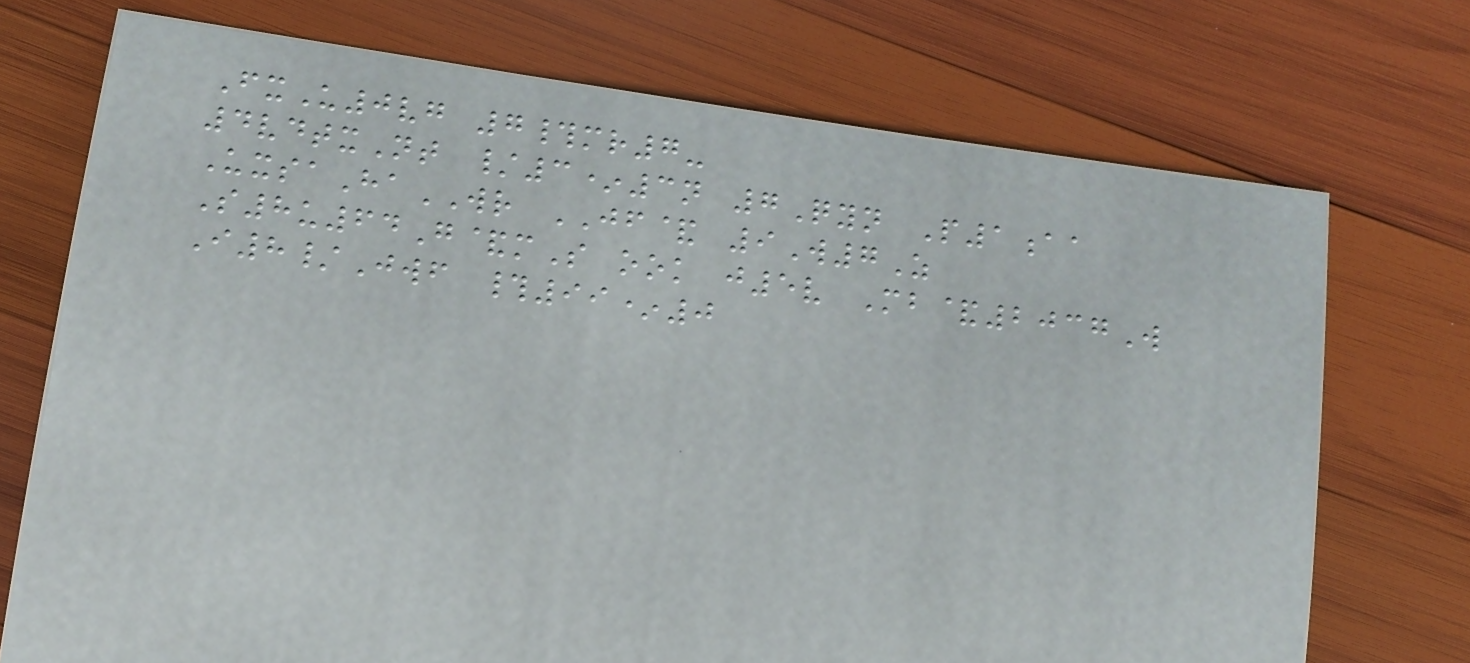FxU0vg 7#mr7-
4vdtxNt /3*3n 7Qyn P1aa
UxsaHaWR JF& 9W7Z
S8u64G&mS ook j5v Mb&2037W
I8/Jwf #99*0
